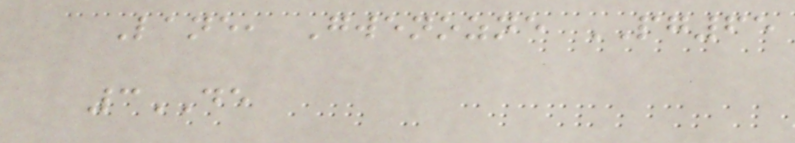Lane, Gwenozne PG65
3DE
